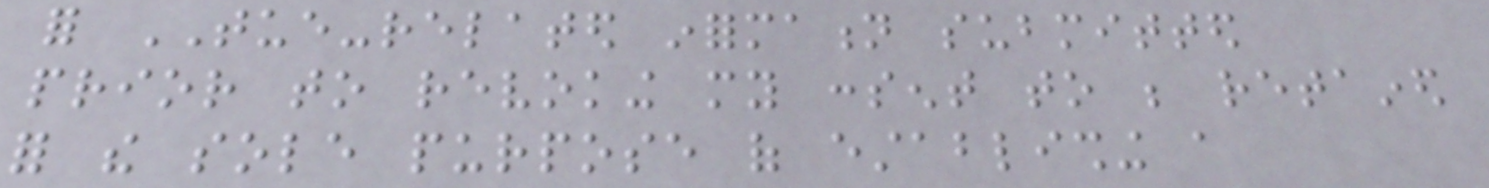for TUE-related information submitted
prior to revoking my consent to be retained
for the sole purpose of establishing a
